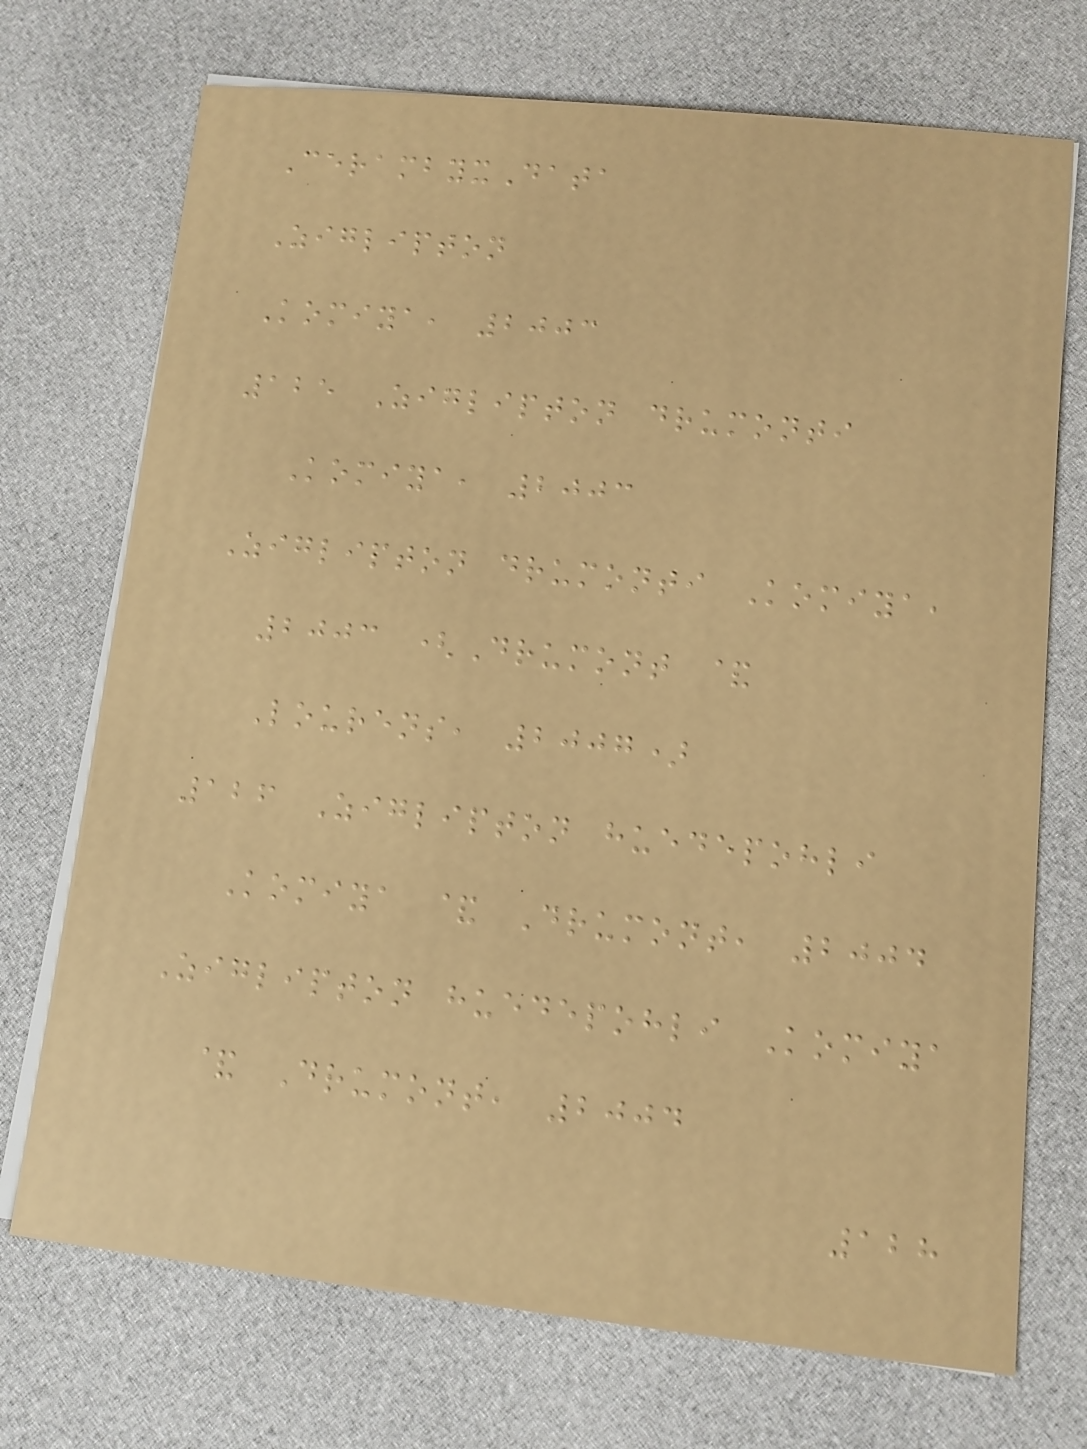CerambyxData
Ziglipton
Komiya, 2003
125 Ziglipton drumonti
Komiya, 2003
Ziglipton drumonti Komiya,
2003 (Drumont &
Lourens, 2007)
126 Ziglipton huedepohli
Komiya & Drumont, 2004
Ziglipton huedepohli Komiya
& Drumont, 2004
128
